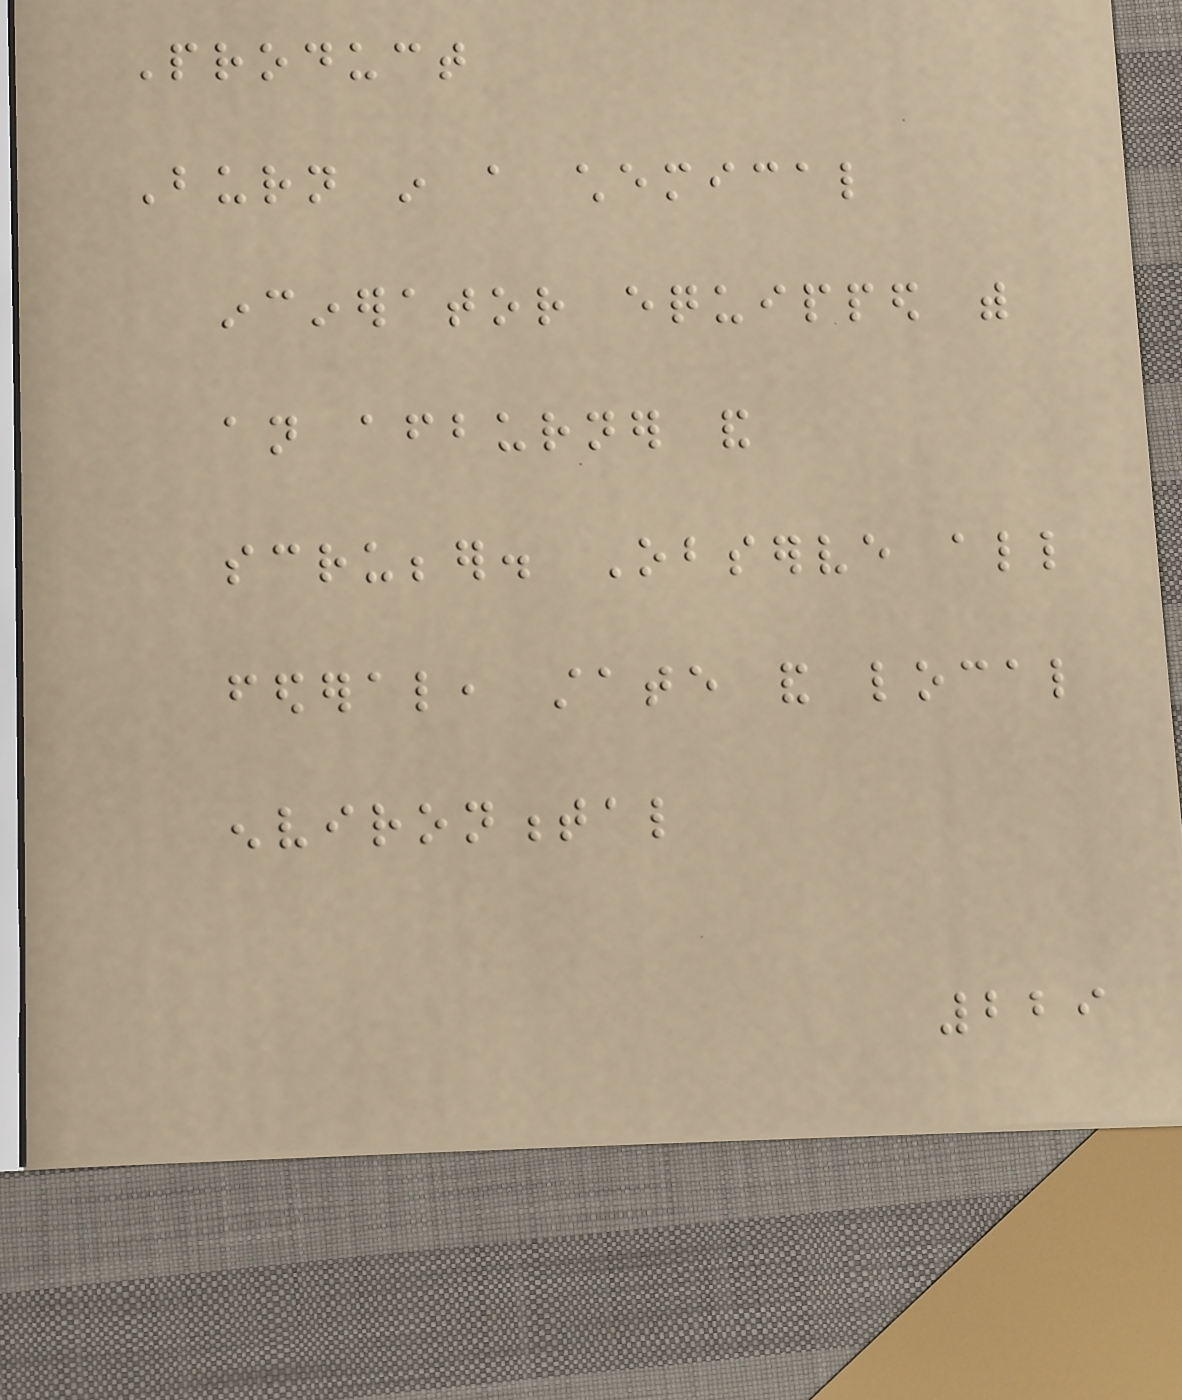Product
Burn in a chemical
incinerator equipped with
an afterburner and
scrubber. Observe all
federal, state and local
environmental
229
